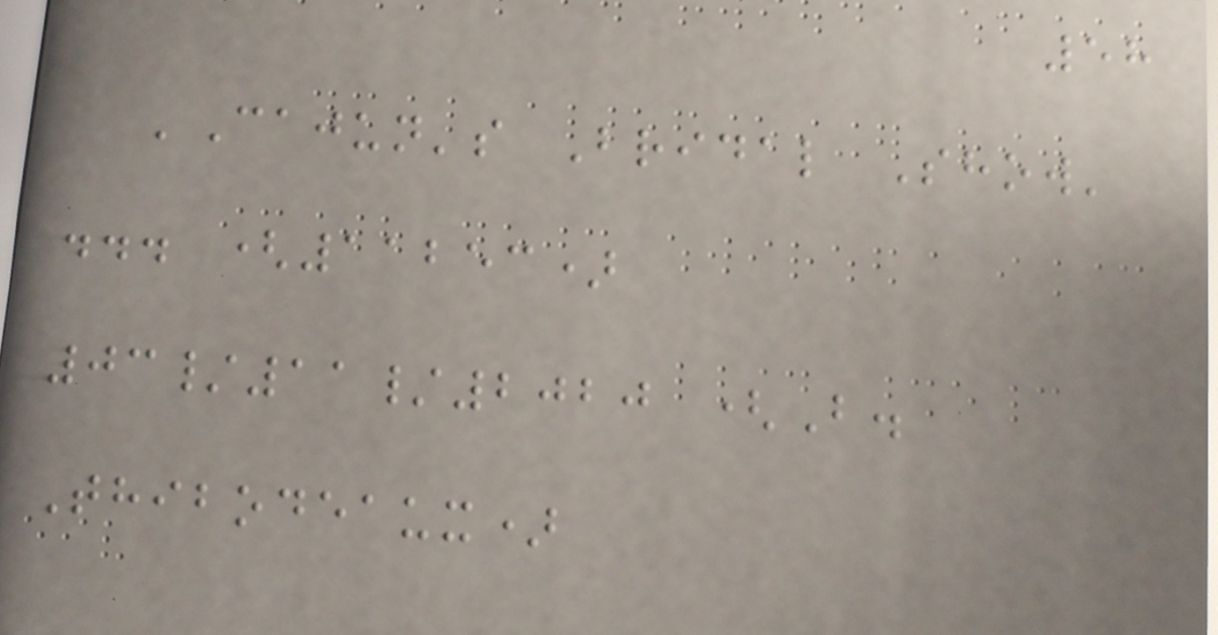58
'Cajun's Bridal Show'
... (11253)
03/11/2020 (B.
Thibodeaux)
